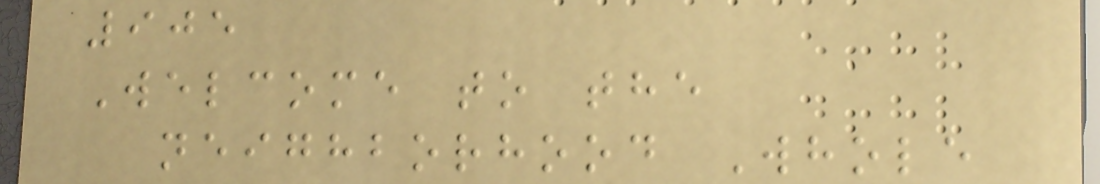905
Welcome to the
neighborhood Whole
